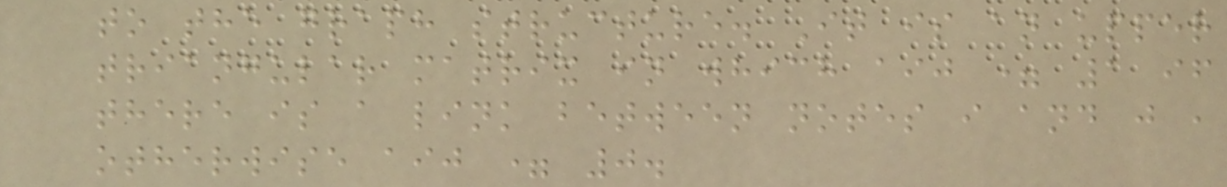to the graph structure. It is an upper
triangular matrix in which aij = 1 if
there is a link between notes i and j ,
otherwise aij = 0.
